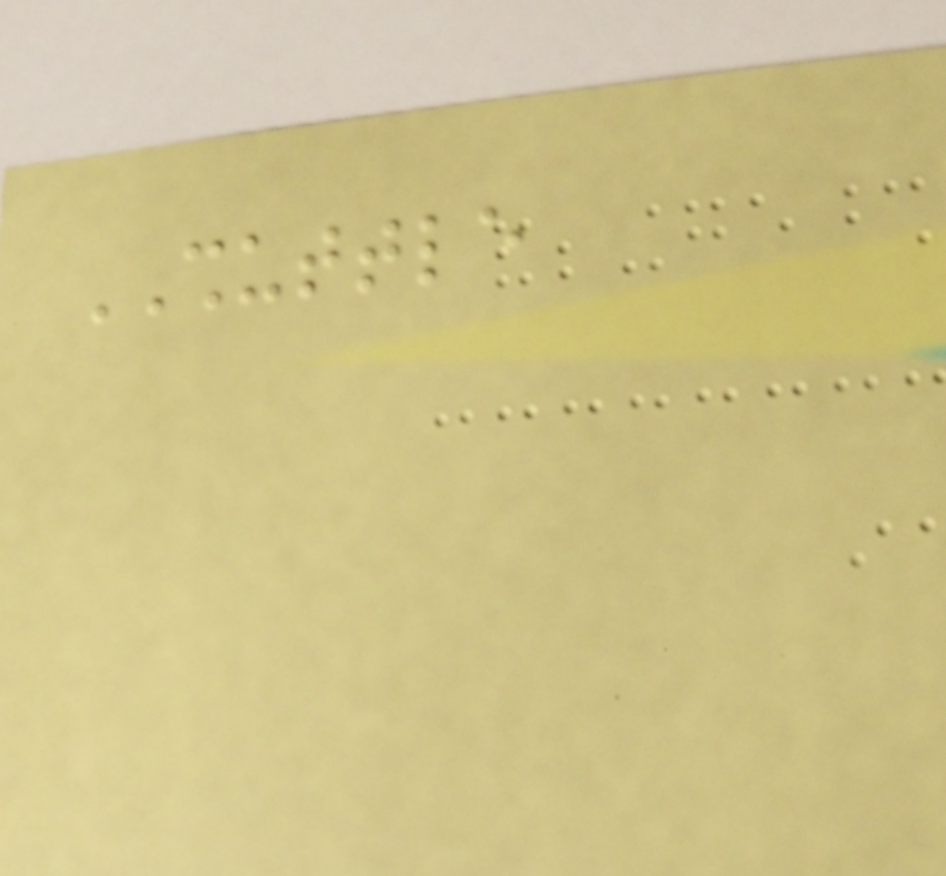SHUTTLE
